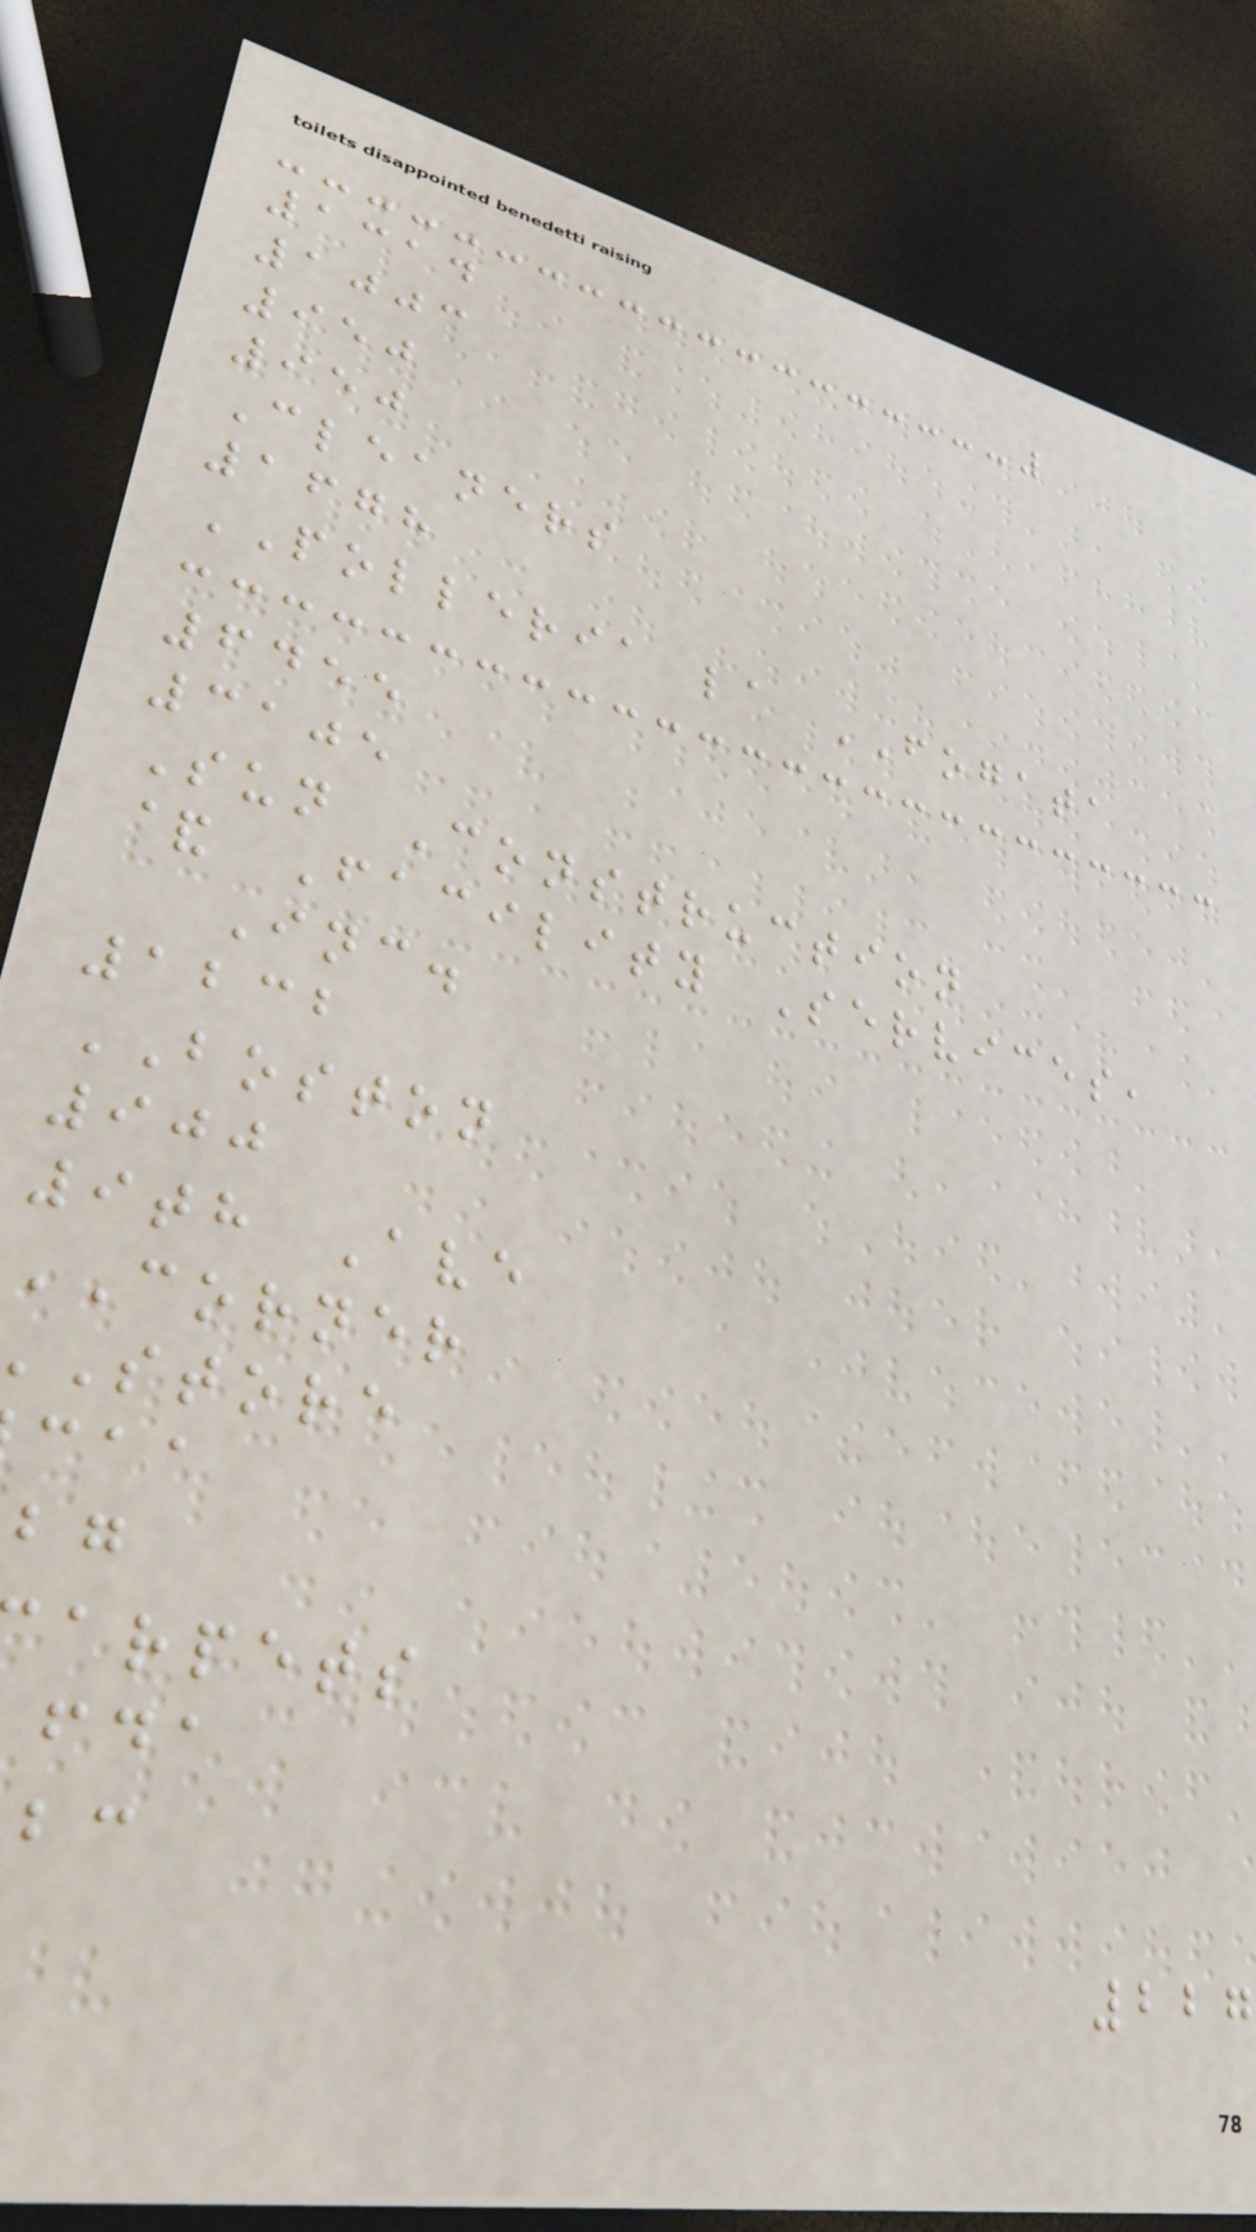1314
1003
950
950
Cleaners
1678
POLLERIA la FOGATA
6455
3105
Sun Construction
& Facility Services,
Inc.
1232
BOSTON
900
9th Ave
CORNER
store
arpets
227
